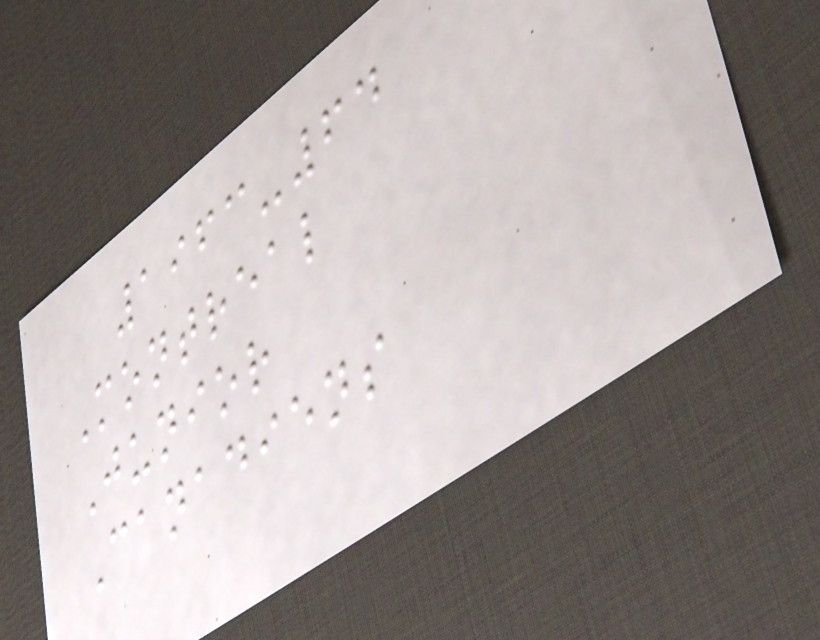1963-64
Montreal
Junior
Canadiens
